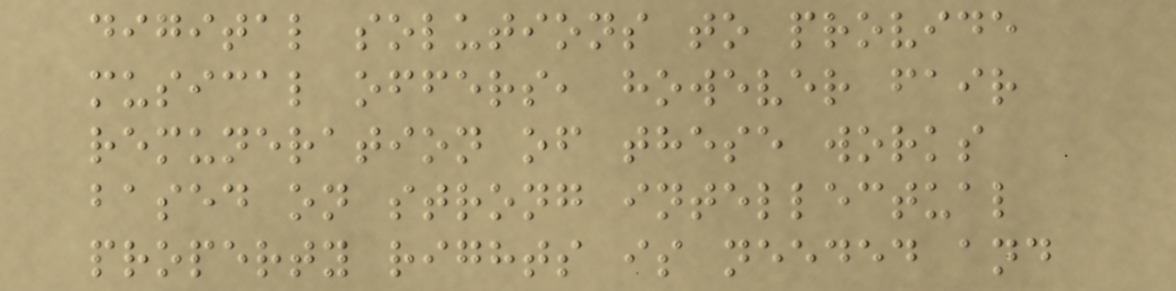digital solutions to provide
musical offers, however fair
remuneration of these works
based on strong intellectual
property rights is needed and
